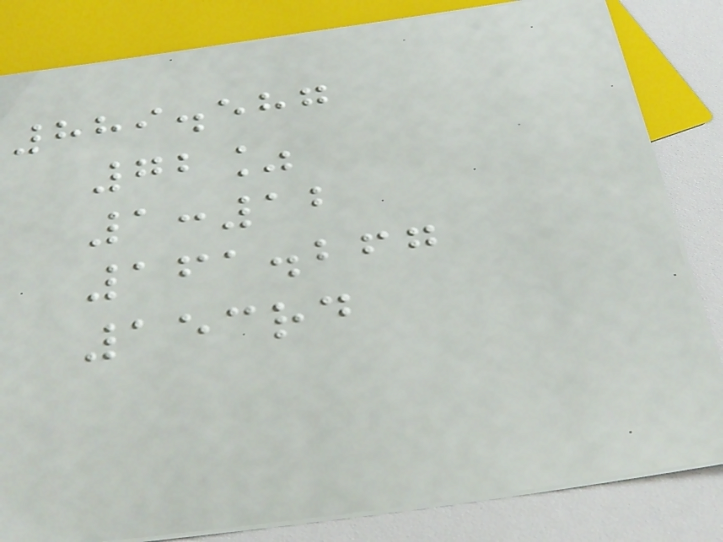889.587
72%
1:12
161.267
153rd
